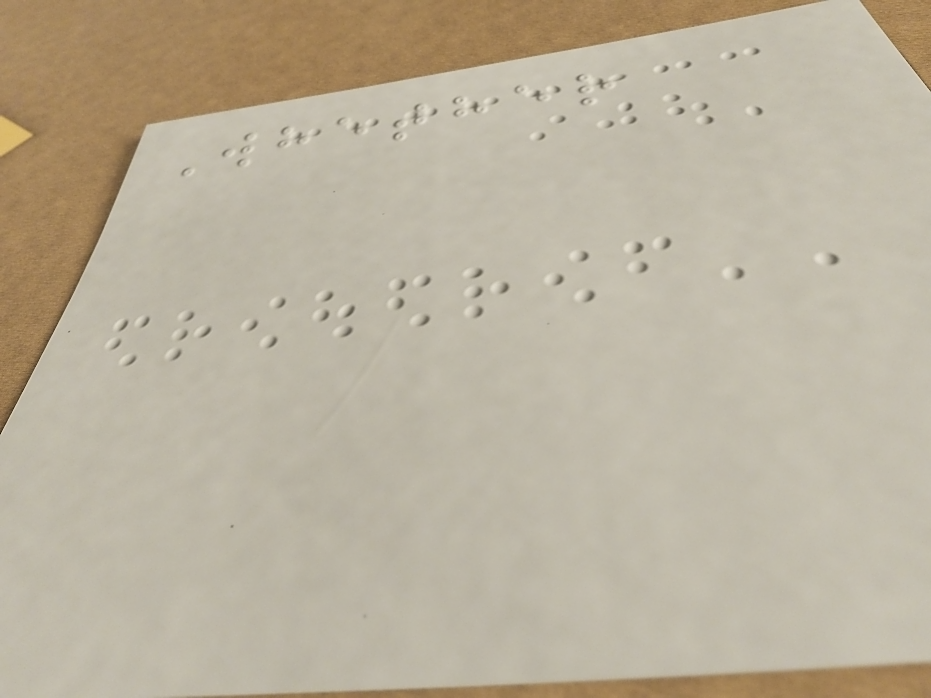Whether
